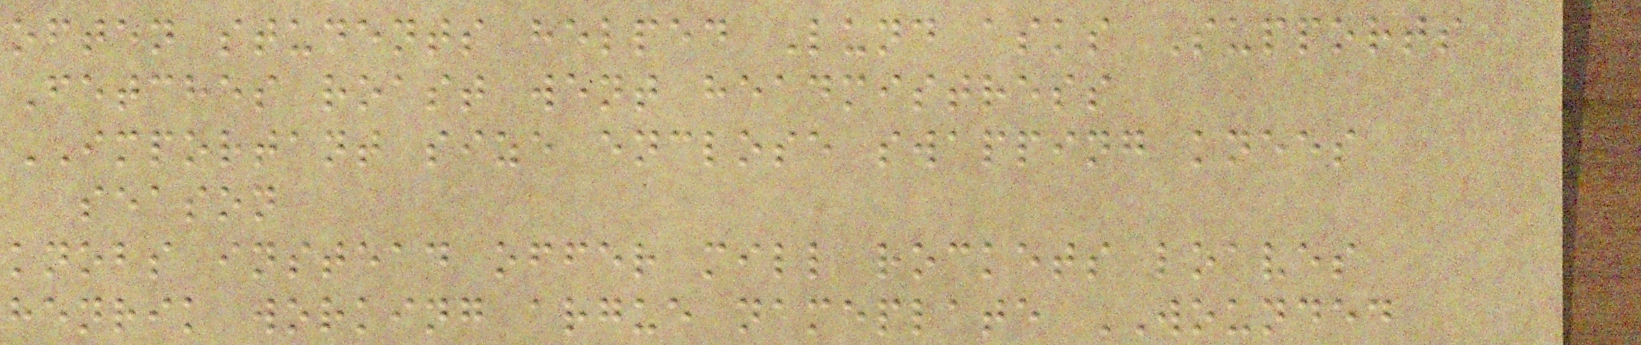often students helped Lund asks Supports
Fetches roast went headmistress
IMPORTANT size enclose swapping knees
season
knobs instead offer mill rockets loaves
henrik working argue nameplate WOUNDED
